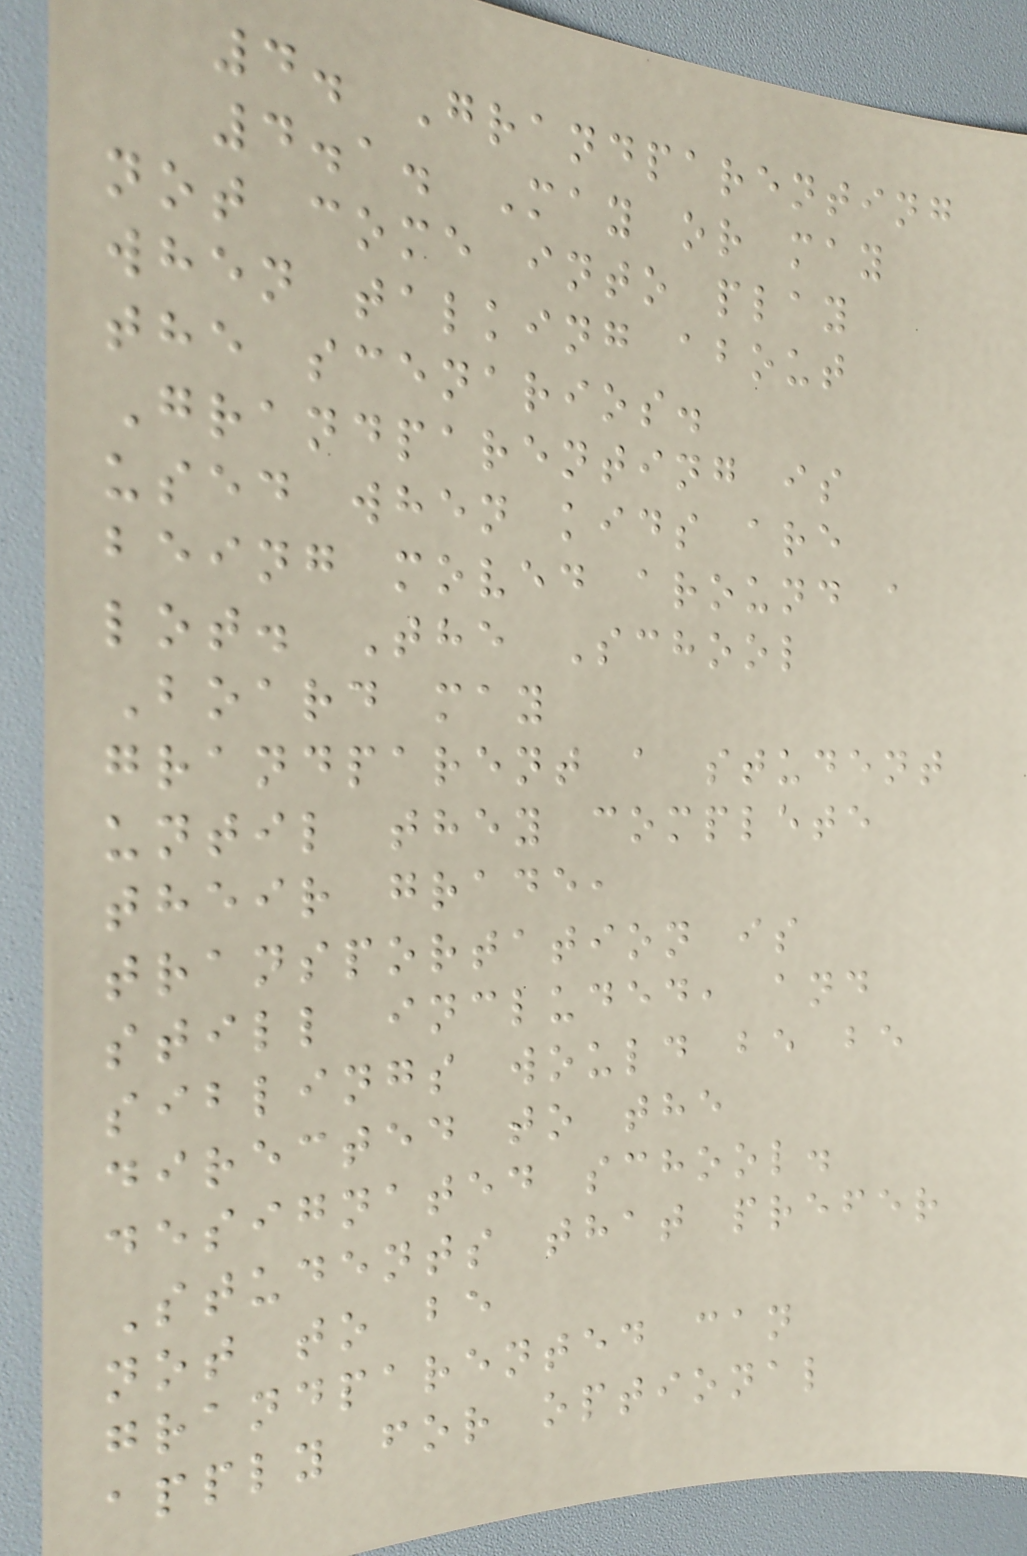4. Grandparenting
4.1. May or may
not come into play
when talking about
the scenarios.
Grandparenting is
used when kids are
being moved around a
lot. The School
Board may
grandparent a student
until they complete
their grade,
transportation is
still included, and
siblings would be be
directed to the
designated school.
Students that prefer
not to be
grandparented can
apply for optional
